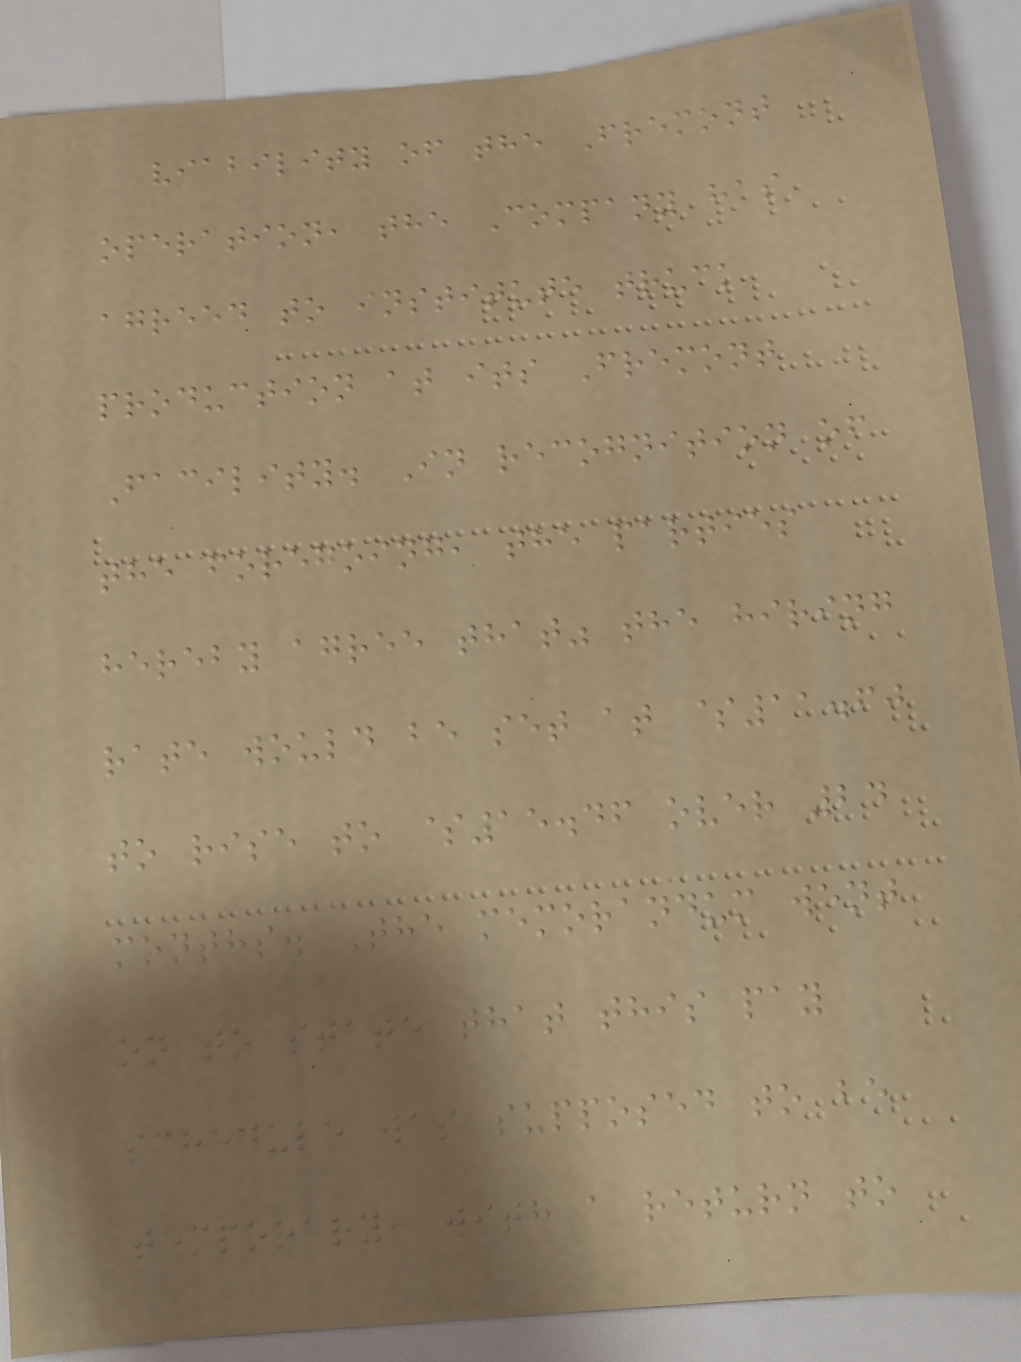viability of the Fremont
operation, the Company has
agreed to institute truck
production at its Fremont
Facility. In recognition of
the foregoing, the parties
hereby agree that" the hiring
rate would be set at $11.60
to rise to $15.46 over 24
months. The memorandum went
on to state that this pay
schedule was supposed to be
temporary, with a return to
